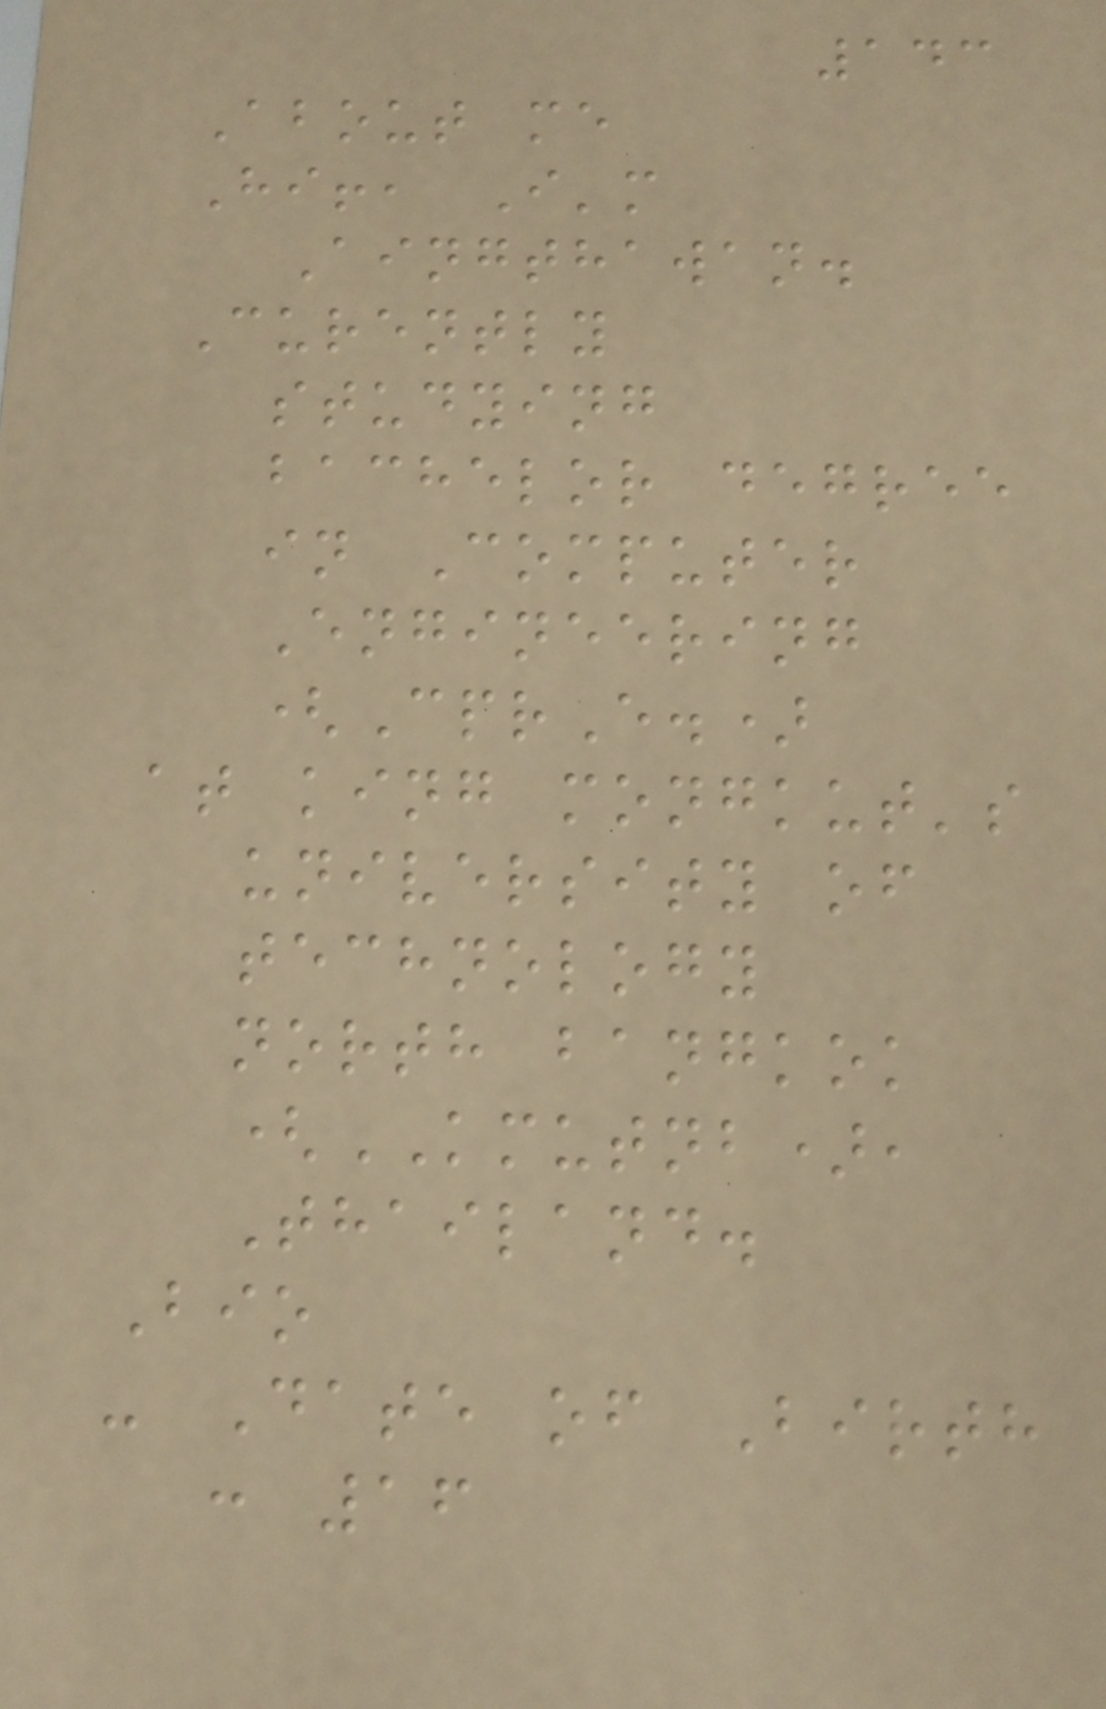143
About me
Hi!, I'm
Aingthawan.
Curently
studying
bachelor degree
in Computer
Engineering
(CprE.)
at king mongkut's
university of
technology
north bangkok
(KMUTNB),
Thailand.
Bio
- Date of Birth
: 16
